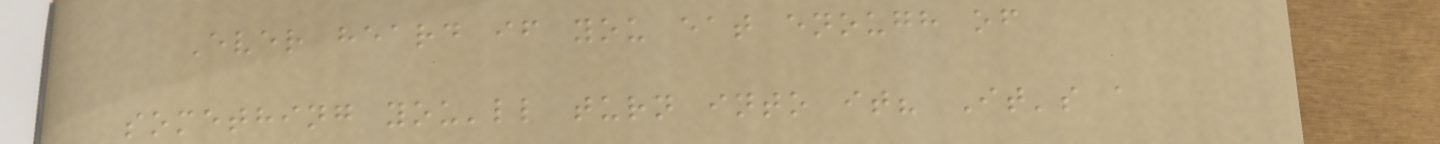Ever heard if you eat enough of
something you'll turn into it? It's a
